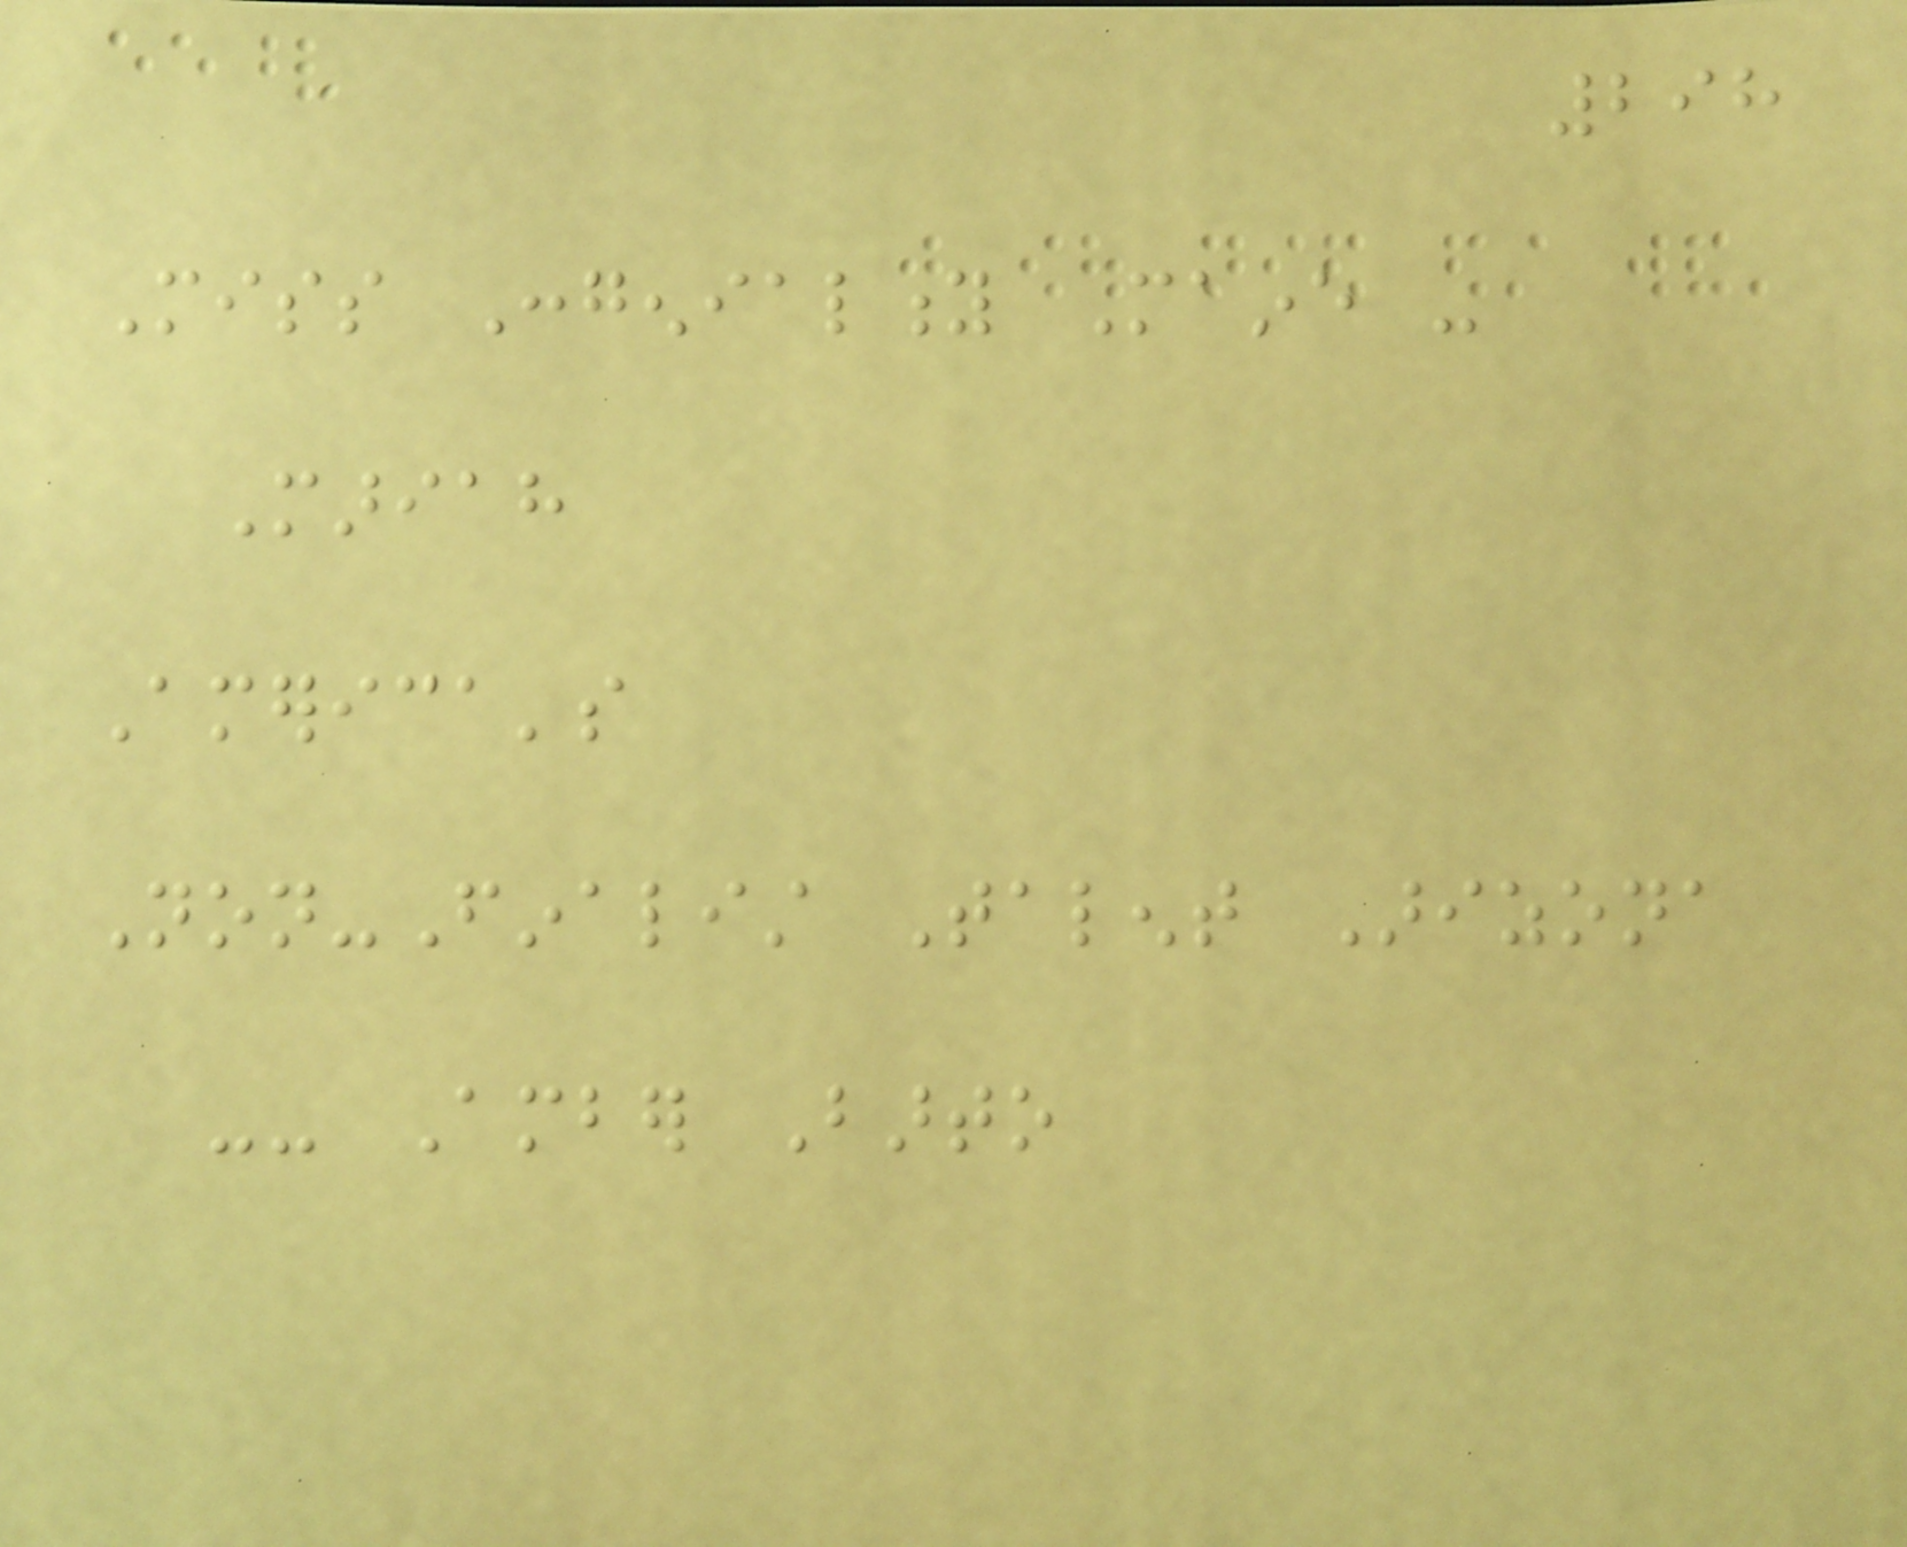298
Miss Congeniality Maine -
Mariah
America's
Non-Finalist Talent Arizona
-- Amber Barto
